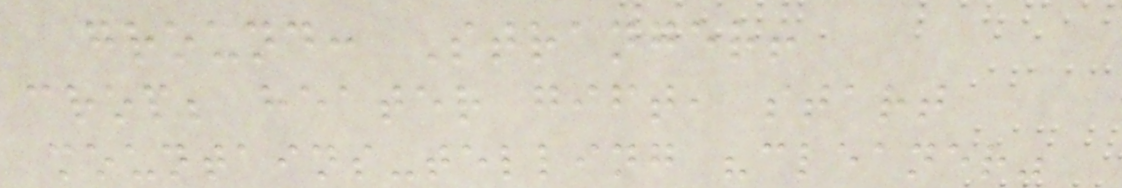ground: Stranger!
crop; heater gift, start
mountains-telling "cleaner"
